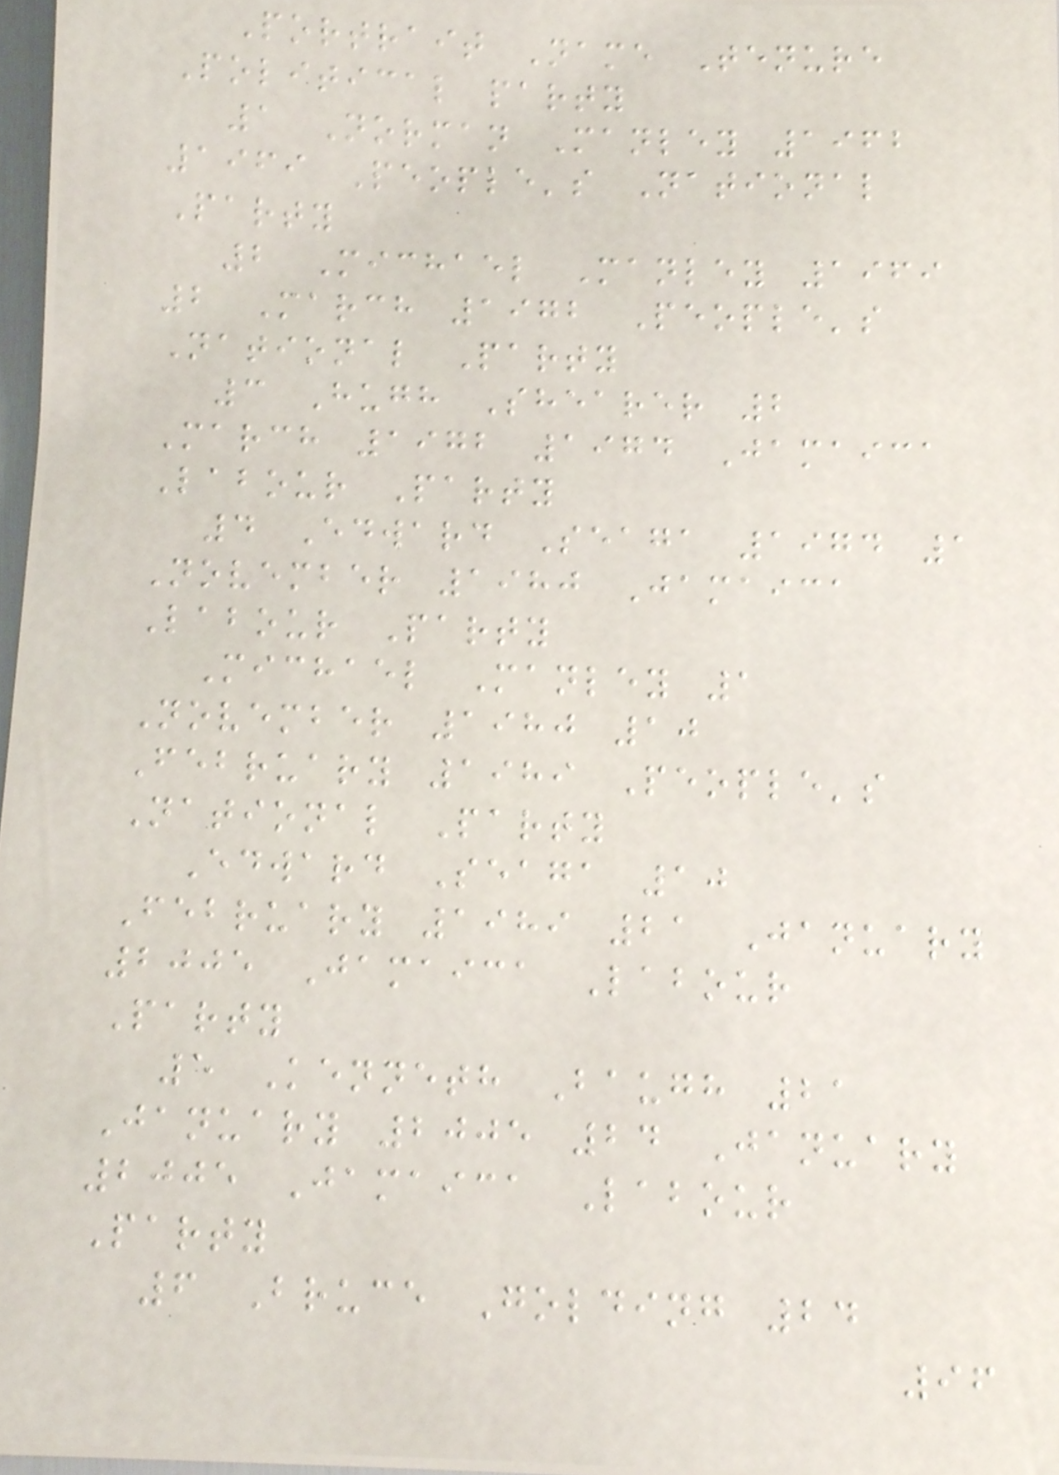Portrait Name Tenure
Political party
1 Norman Manley 1962
1969 People's National
Party
2 Michael Manley 1969
2 March 1972 People's
National Party
3 Hugh Shearer 2
March 1972 1974 Jamaica
Labour Party
4 Edward Seaga 1974 1
November 1980 Jamaica
Labour Party
Michael Manley 1
November 1980 10
February 1989 People's
National Party
Edward Seaga 10
February 1989 21 January
2005 Jamaica Labour
Party
5 Kenneth Baugh 21
January 2005 24 January
2005 Jamaica Labour
Party
6 Bruce Golding 24
96
